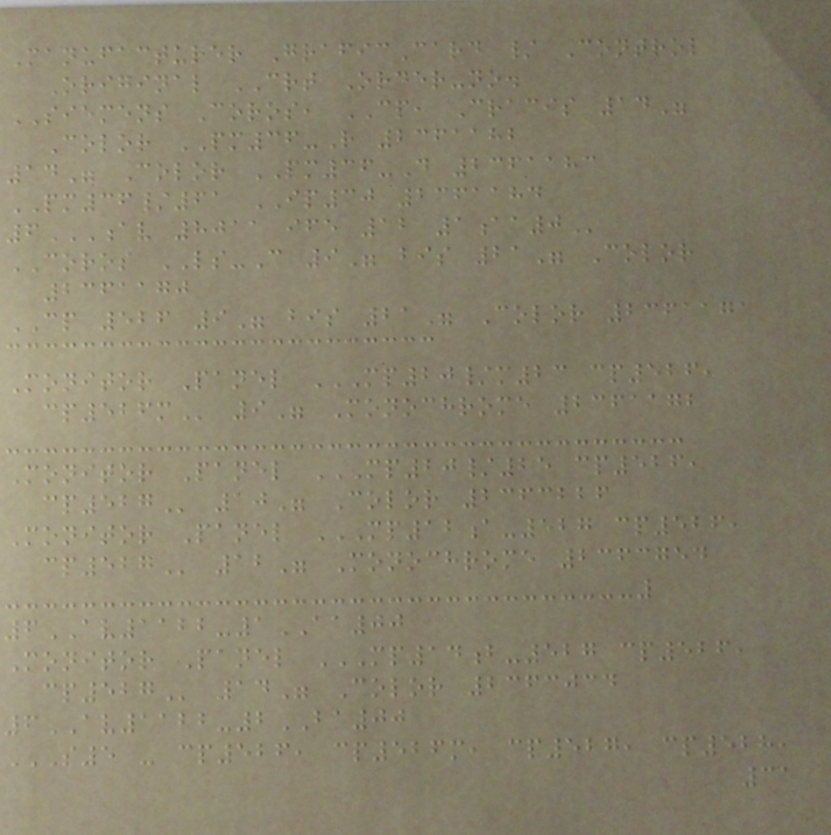Manufacturer GraficCard / Control
Original CRT Order-no.
SIEMENS Coros, CP, Cracis 14"
Color PM36-R 2361182
14" Color PM36-D 2361183
PM36/61 IP30 2361184
6AV 8011 IFE 12 1AA0
COROS LS-C 9" bis 21" Color
2361170
CP 526 9" bis 21" Color 2361171
Monitor Panel MP20/M23 CP526,
CP526M 9" Monochrome 2361172
Monitor Panel MP20/25 CP526,
CP527 10" Color 2363226
Monitor Panel MP12A-527 CP526,
CP527 12" Monochrome 2363754
6AV1122-1AA00
Monitor Panel MP14B-527 CP526,
CP527 14" Color 2363034
6AV1122-2BA00
S5 - CP526, CP526M, CP527, CP528,
31
